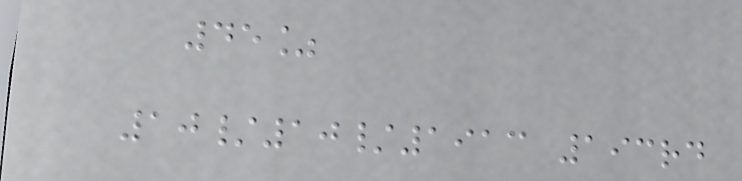45%
10/10/1913 193rd
